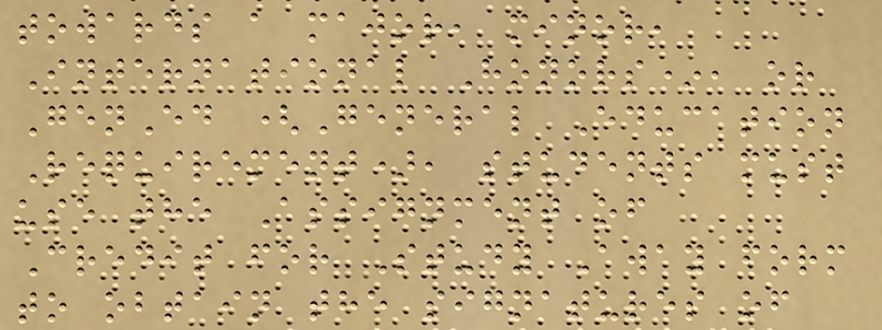towards a major, minor,
International Honors*, or
GenEd (General Education
Requirement), students must
use the Assignment of
Credit for Study Away form
to obtain the signatures of
